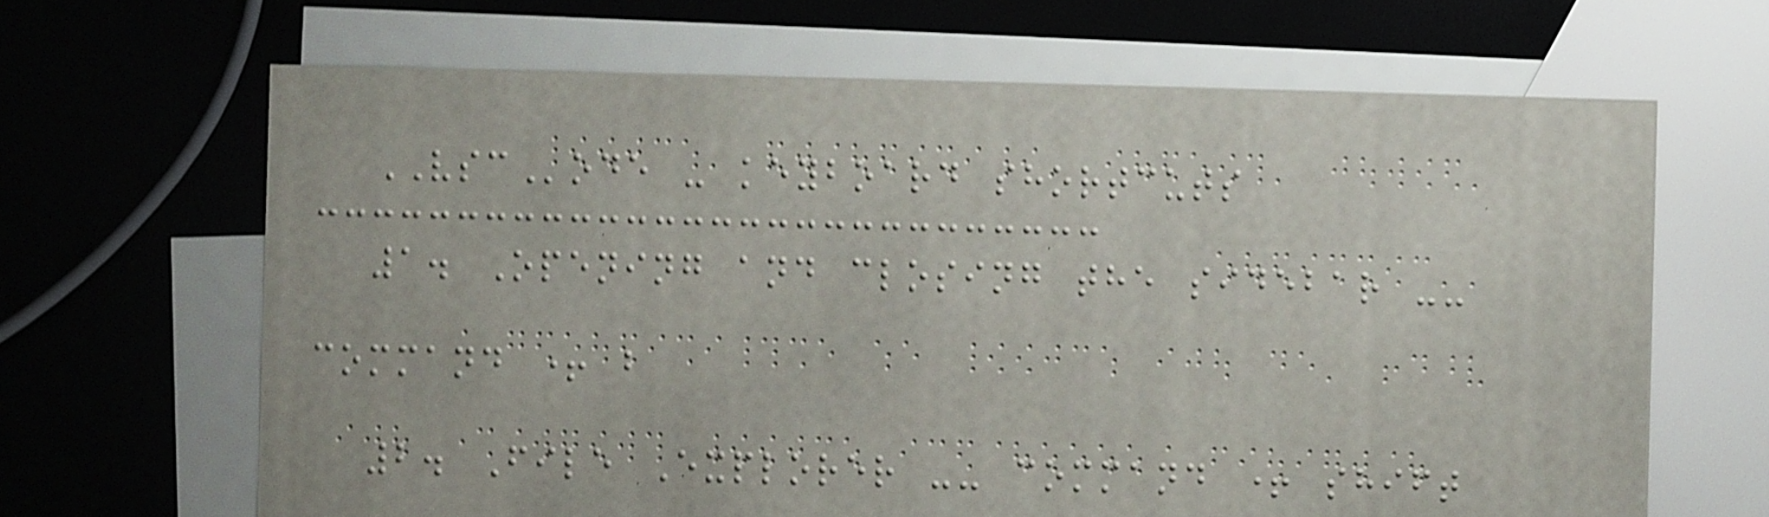VSCode - keyboard shortcuts
1. Opening and closing the sidebar --
command + b
2. File Explorer -- command + shift
